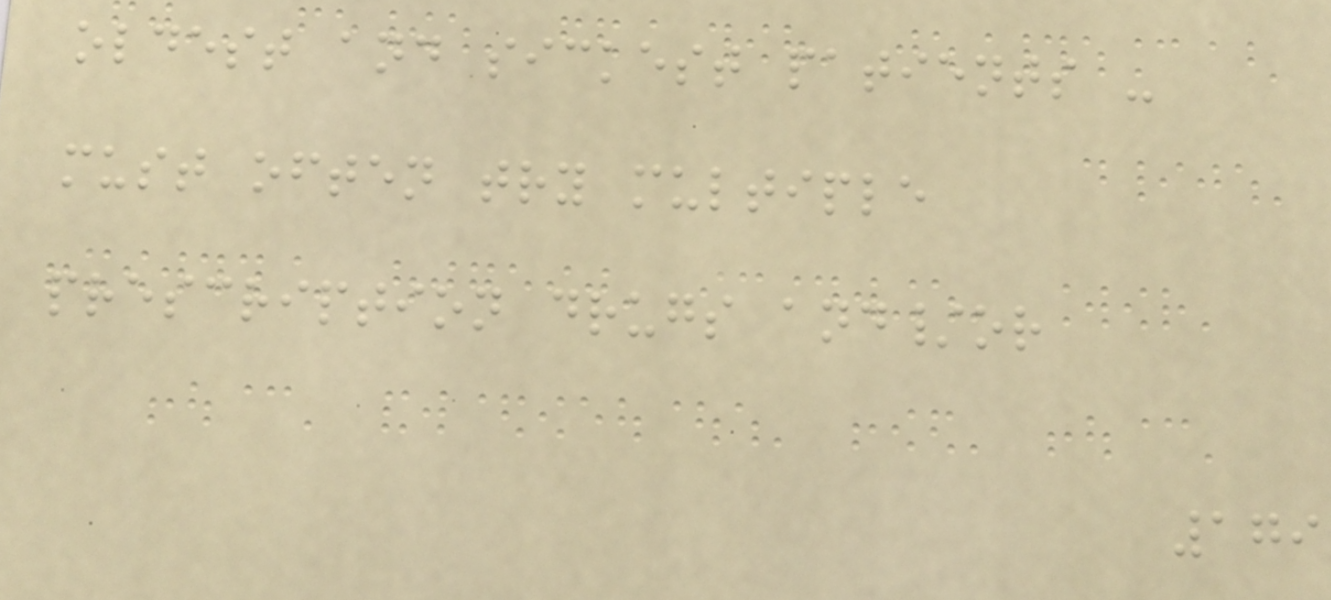oldest and sickest patients -
must often try multiple
prescription drugs and/or
179
